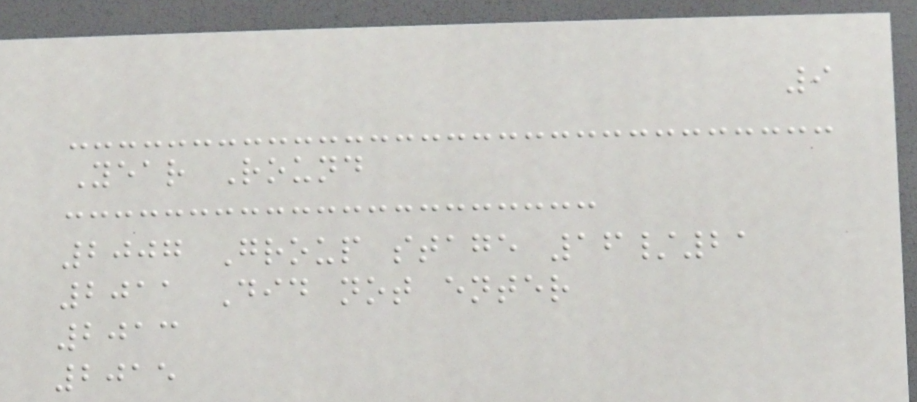9
Year Round
2007 Group stage 16/21
2011 Did not enter
2013
2015
